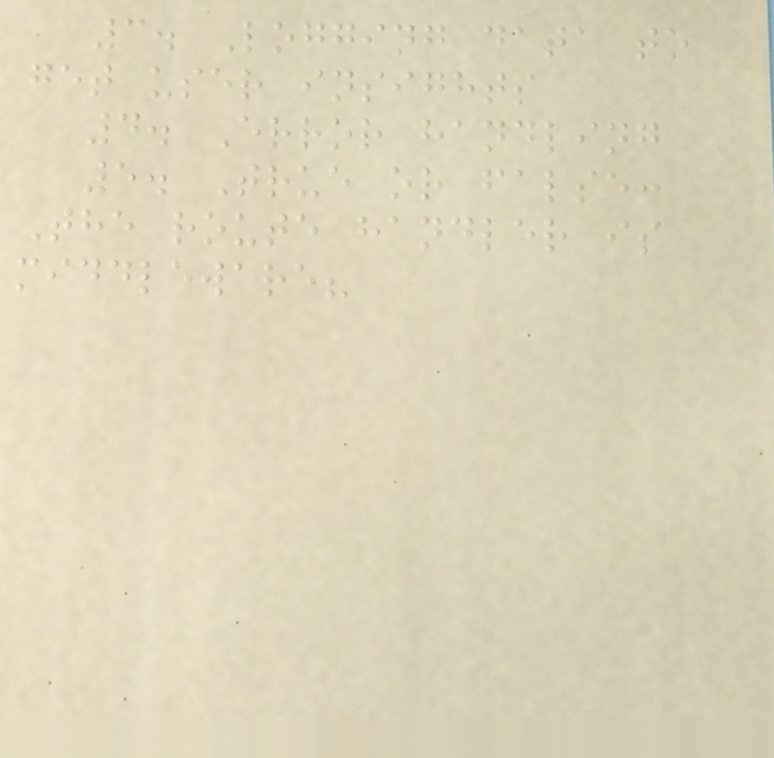3. Logging data to
get user insights
4. Error handling
5. True or false:
The route handler is
middleware?
